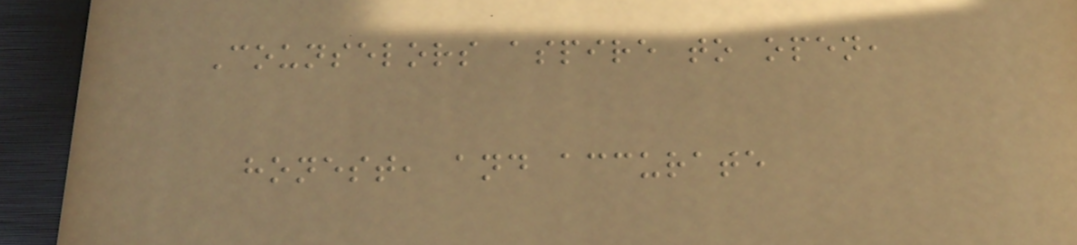Counselors aspire to open,
honest, and accurate
